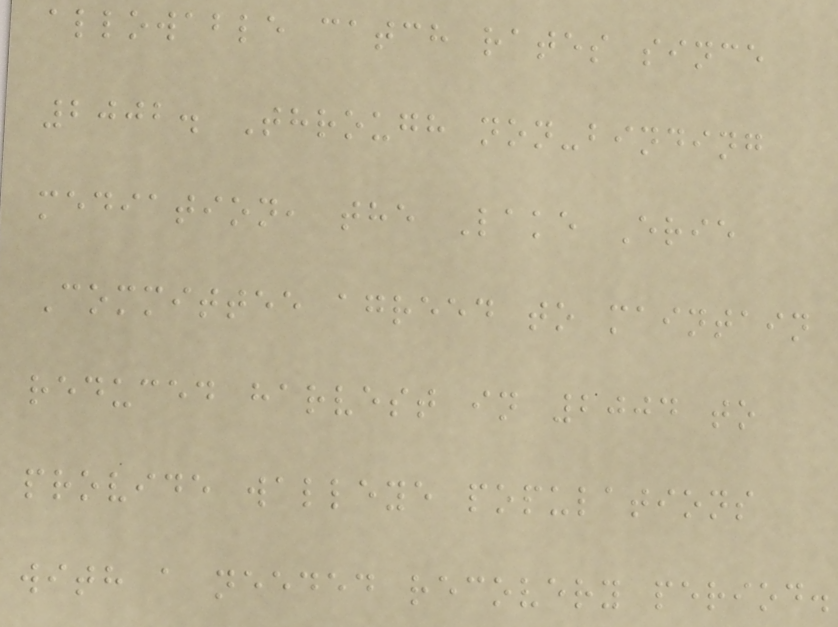allowable catch rates since
2002. Through non-binding
mediation, the Lake Erie
Committee agreed to maintain
reduced harvest in 2004 to
provide walleye populations
with a needed recovery period.
